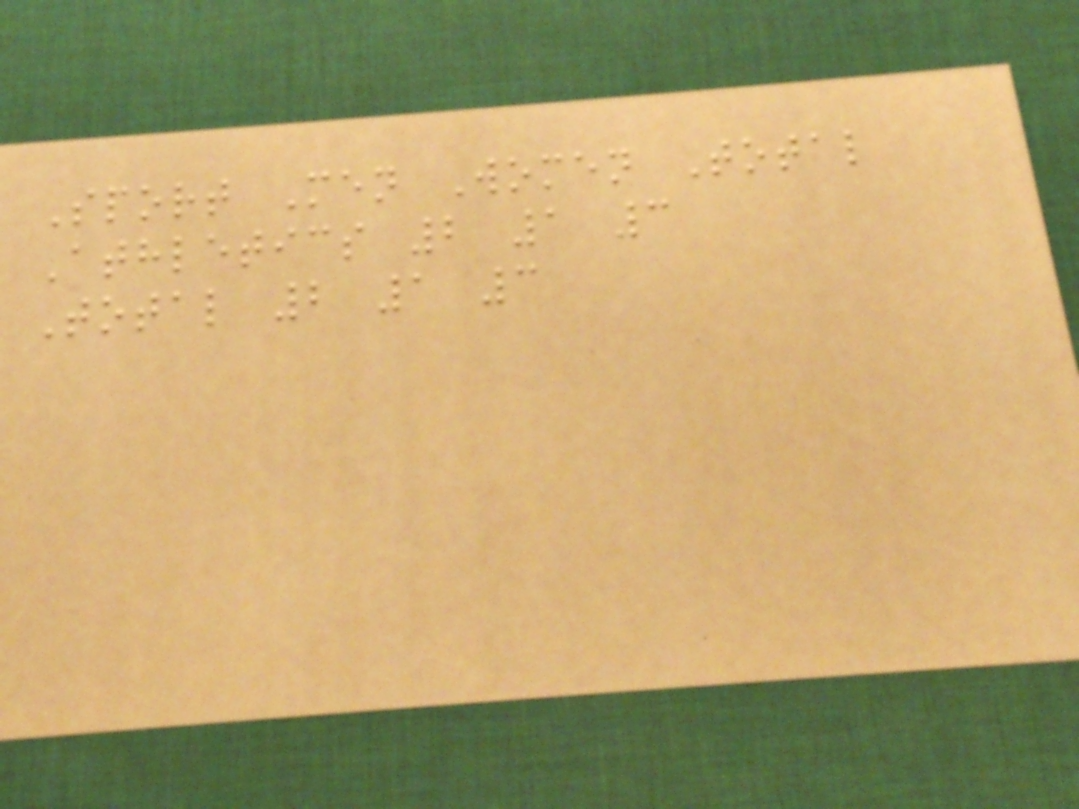Sport Men Women Total
Athletics 2 1 3
Total 2 1 3
